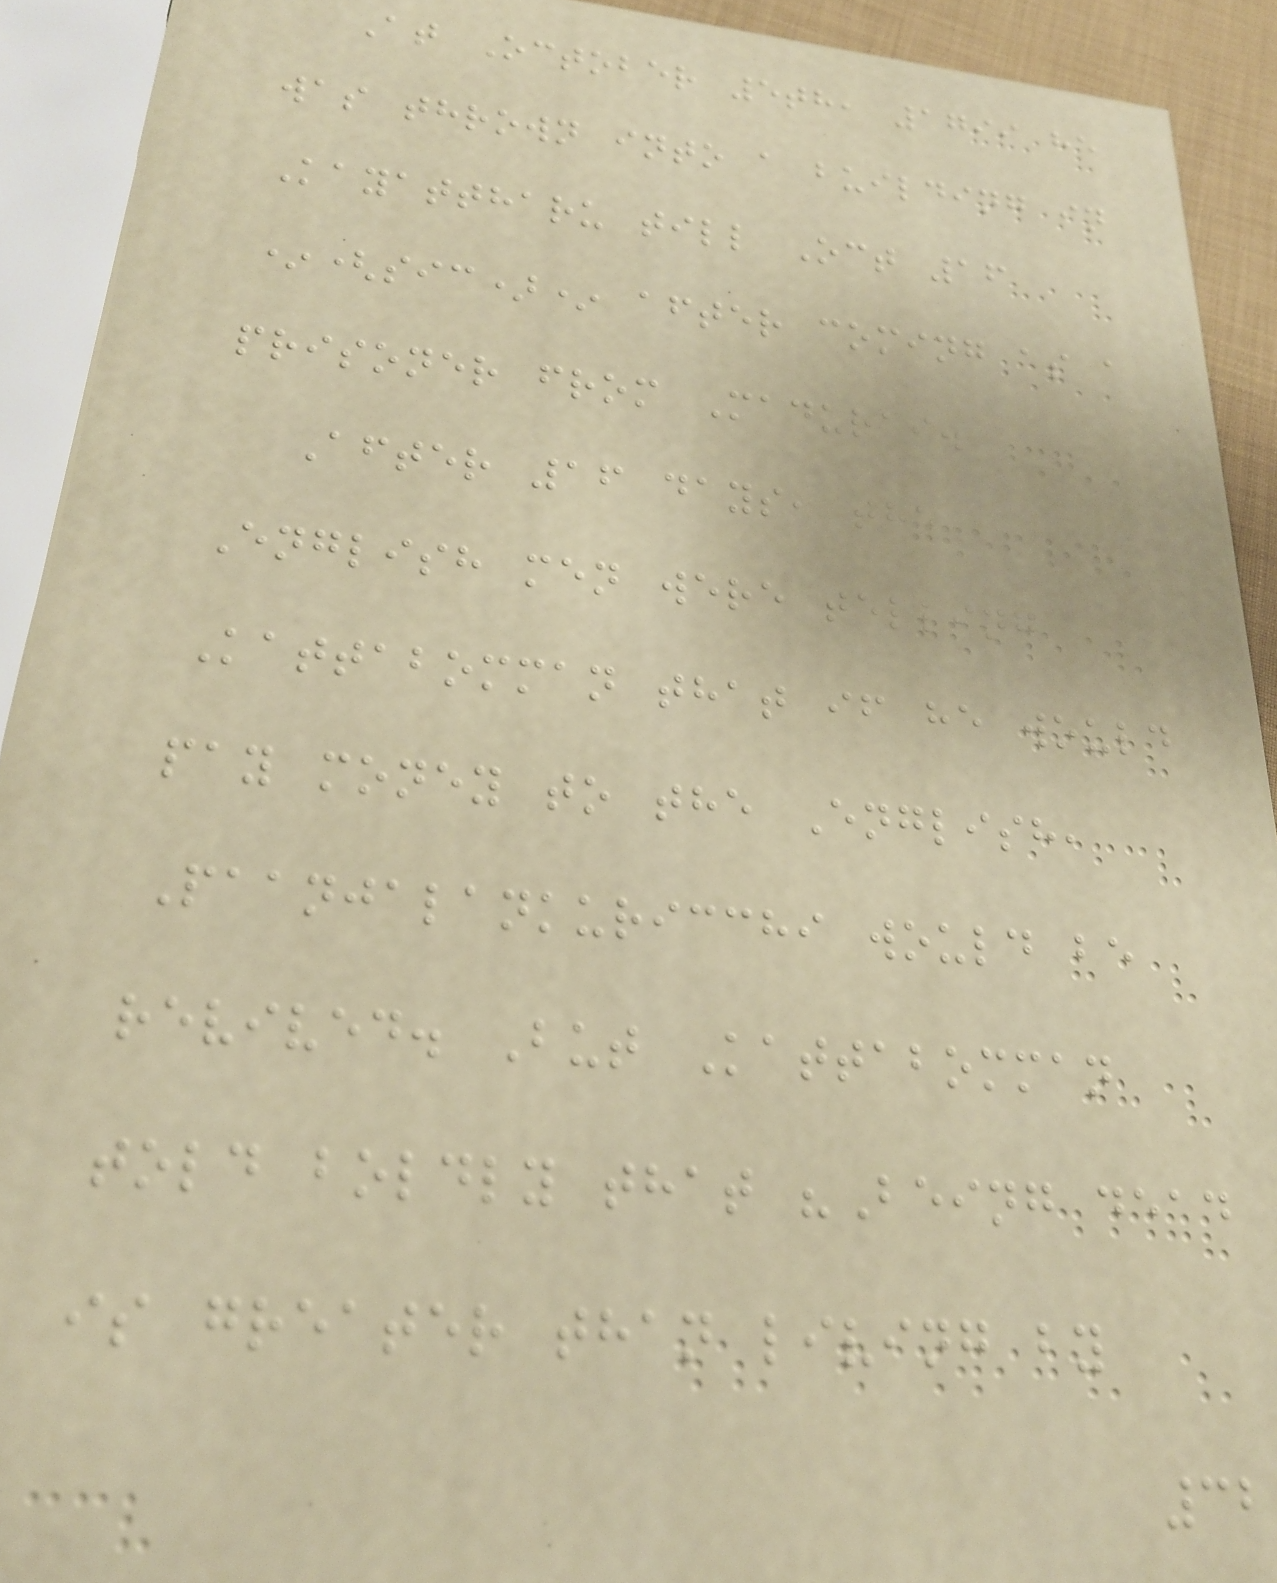At October 5th, 1799 he
was thrown into a building in
Kayattharu till Oct 16
*(sic)* after coming as a
prisoner from Madurai.
After 16 days, the
English men were telling
Kattabomman that if he would
pay money to the English,
Paanjalankuricchi would be
revived. But Kattabomman
told boldly that "Being dead
is greater than living by
32
